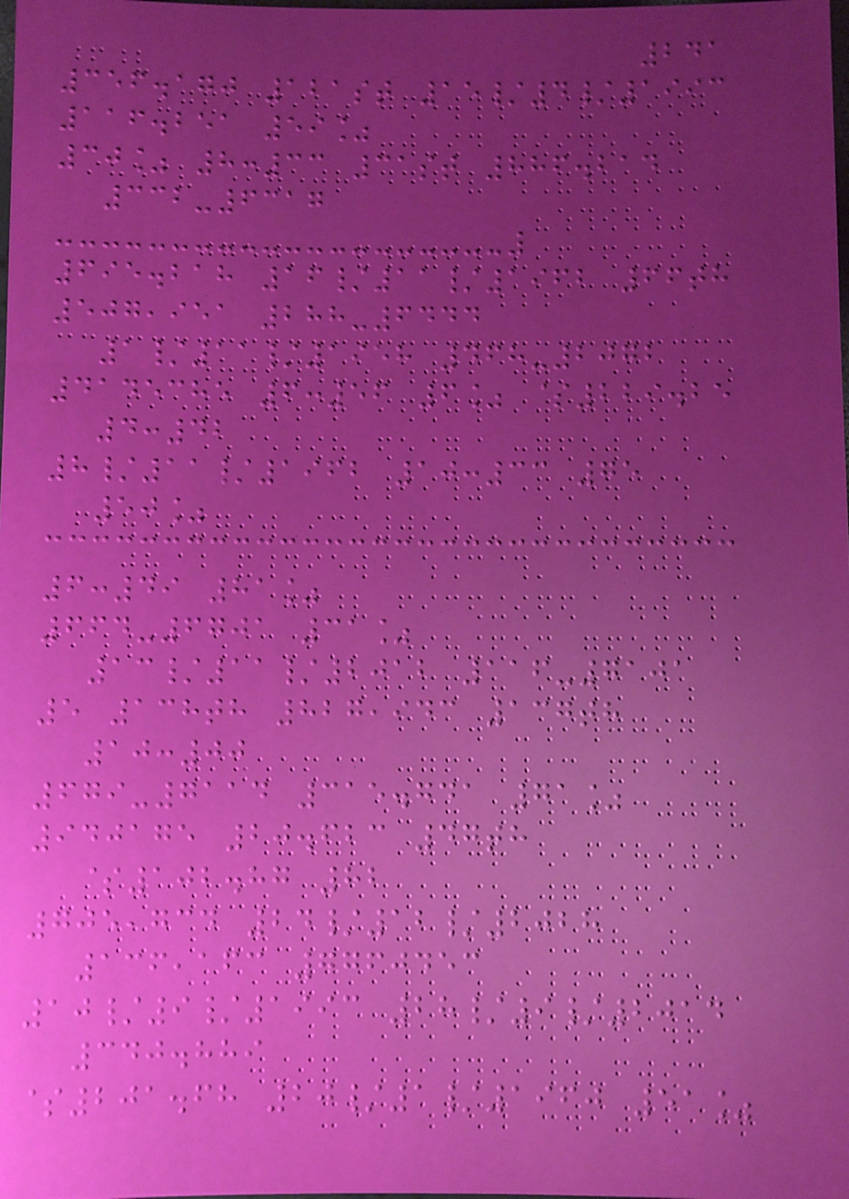241
356.170 121st 15/4/1993
116.251 59%
30% 8:33 31st 886.214
332-6317
695.218 16/11/1962 66th
507,951 288-6444
1/11/1958 468-2072
4145385 6:56 6% $229.25
4:42
8/11/1962 10:33 75
50%
6:49 81%
664-6701 31%
13/11/2012 116-7101
5 138th 827,943 137th
10:00
679-7114 315.741 71%
940175 20.623 47th
$102.87 82
705,734 24/12/2028
136,163 7760453
10/9/1993 28/9/2014
340.889
$201.68 20/1/1960 51%
